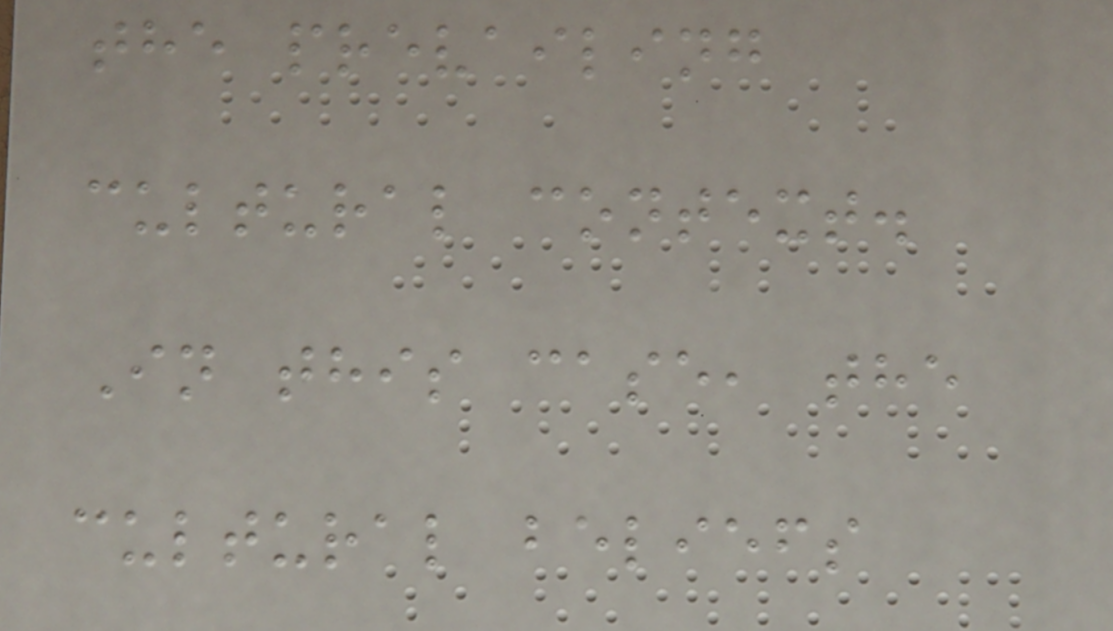the prevailing
cultural context.
In this case, the
cultural beliefs
